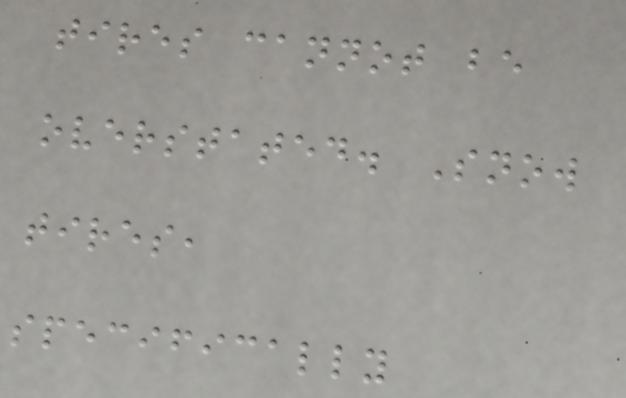tires cannot be
overstated. Snow
tires,
specifically
